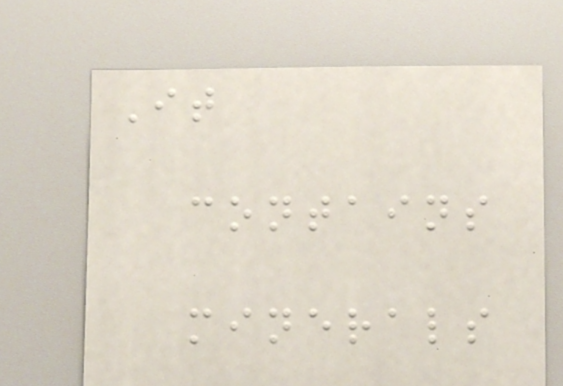It
contains
minerals
